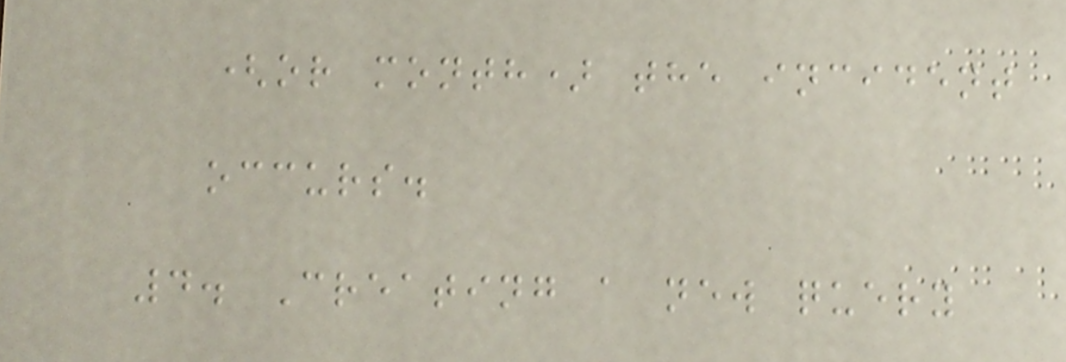(or month) the incident
occurs.
4. Creating a new query
